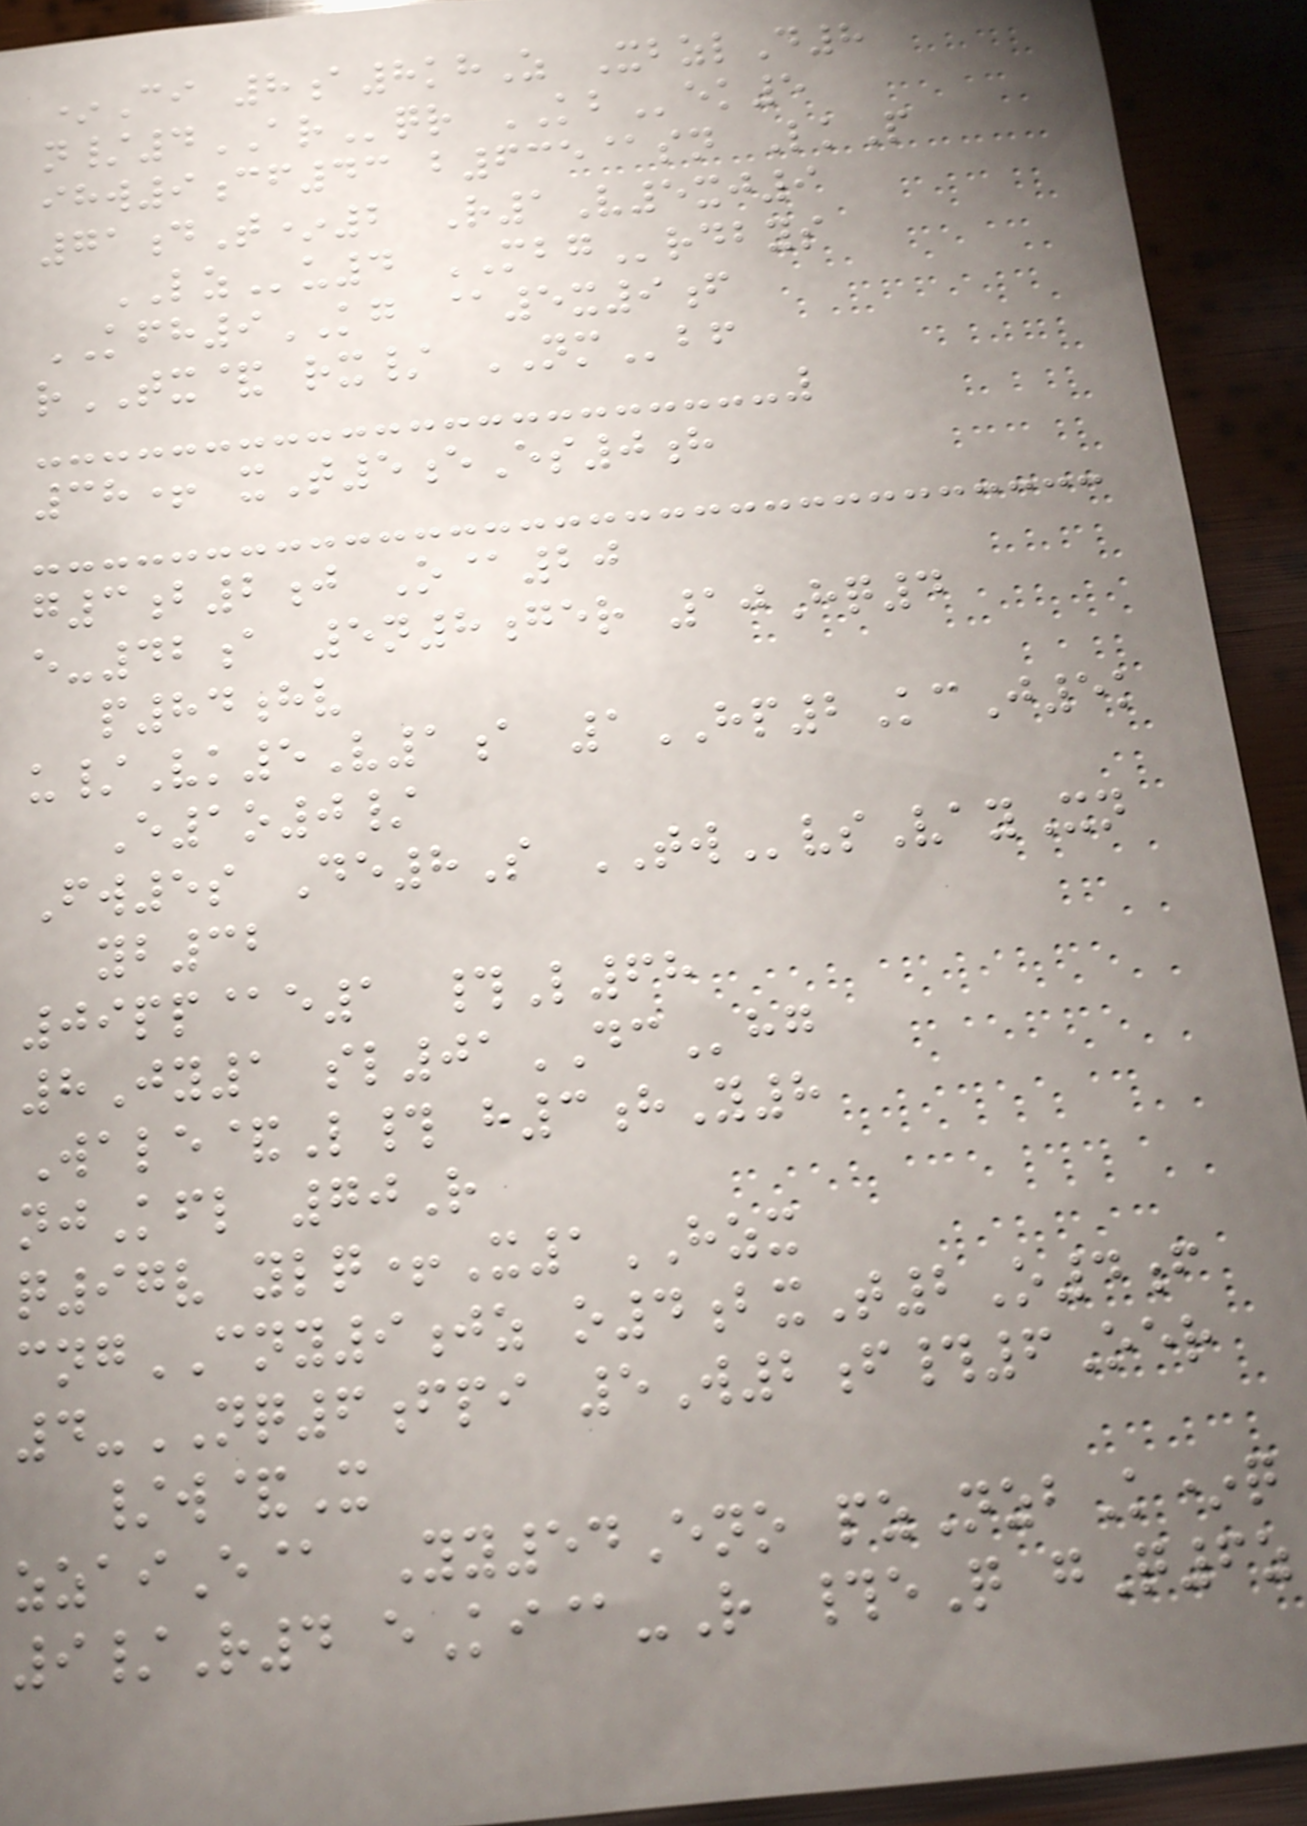*Ci 8a8khZ XbzlD8
n/4ARqr KBek5
ihw9cf43 b635@sn LkP
71dT*2 R1V5xj9
LZu4 MBGrdbys
KFH9KG @5x9f
rTX& rx/ NMbf
38+ xT5eEs0h
g3b2j O@20
e-42a 5n8ger 10Hq4
p84hv
u/Vk5V1a 1HP2KcJ5k
E1o0/
Fw5s De8S TWvsVayXn
yb32
09pp@e1 #L68
8Jy1 sl01DChg
Wale&L# h3hY8
njKfl 70R
q97v ylq+X1HZX
cngCNY9jz o4bxT2O4f
4-NQ6fpi 5W2f#6Oer
/w&X
zzaiE@ Yy54Eno pzNzbK*q
9/R4 eKi@-R #eQ gQ6z
